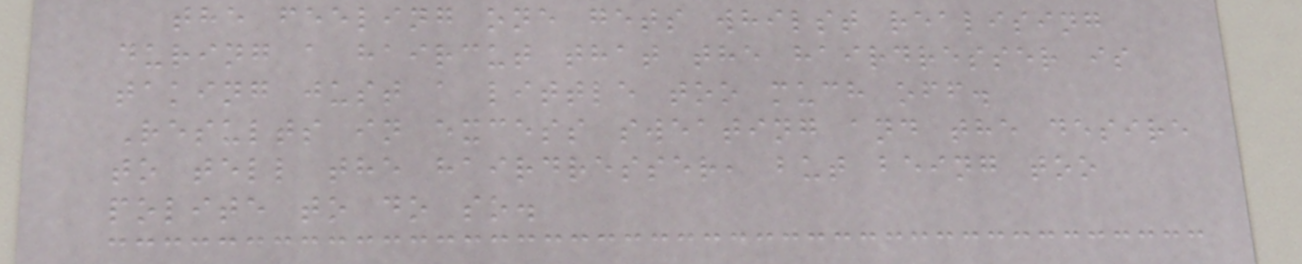the feeling one gets whilst realising
during a haircut that the hairdresser is
taking just a little too much off.
Results in excess sweating and the desire
to tell the hairdresser, but being too
polite to do so.
